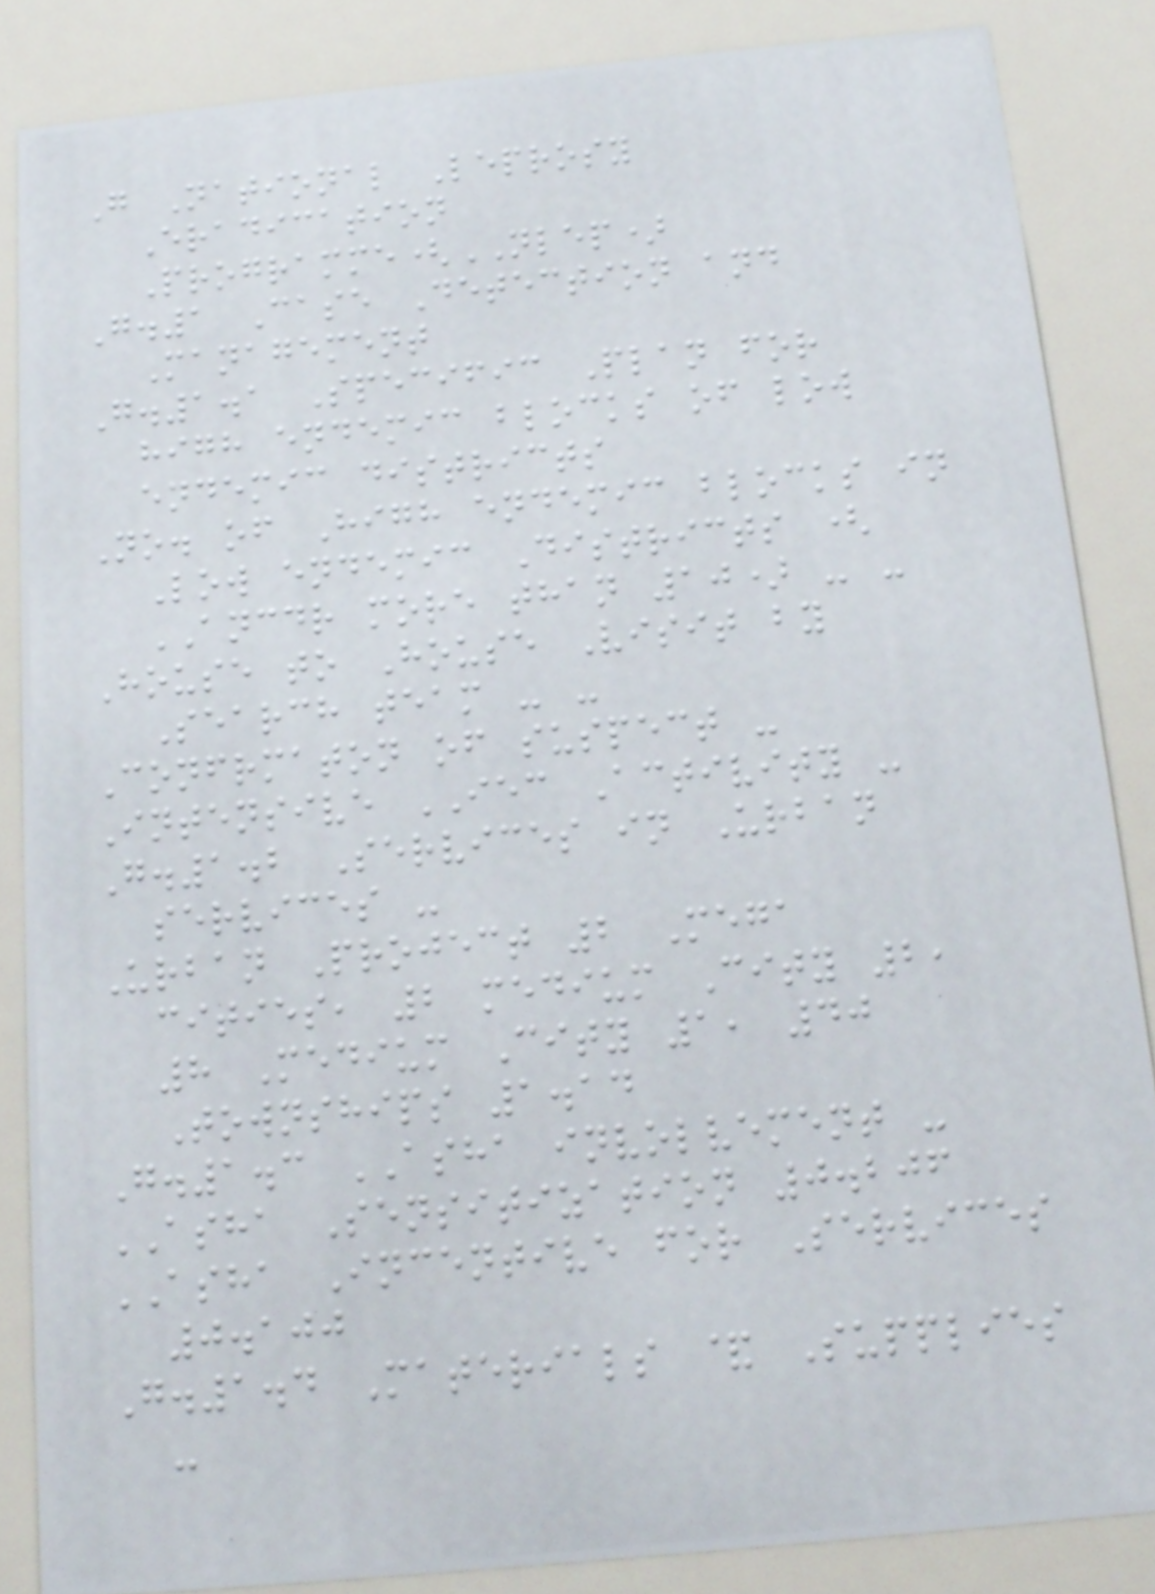G National Leprosy
Eradication
Programme(NLEP)
G.1 Case Detection and
Management
G.1.1 Specific Plan for
high endemic blocks of low
endemic districts
No. of High endemic blocks in
Low endemic Districts (
ANCDR more than 10) - -
House to House Visit by
Search team - -
Confrmaton of suspect -
Intensive IEC Activity -
G.1.2 Services in Urban
services -
Urban Project 2 Mega
cities, 2 medium City 2,
8 Medium City 1, 40
Townships 1.14
G.1.3 ASHA involvement -
ASHA Sensitization 0.206
ASHA Incentive for Services
0.100
G.1.4 Materials & Supplies
-
